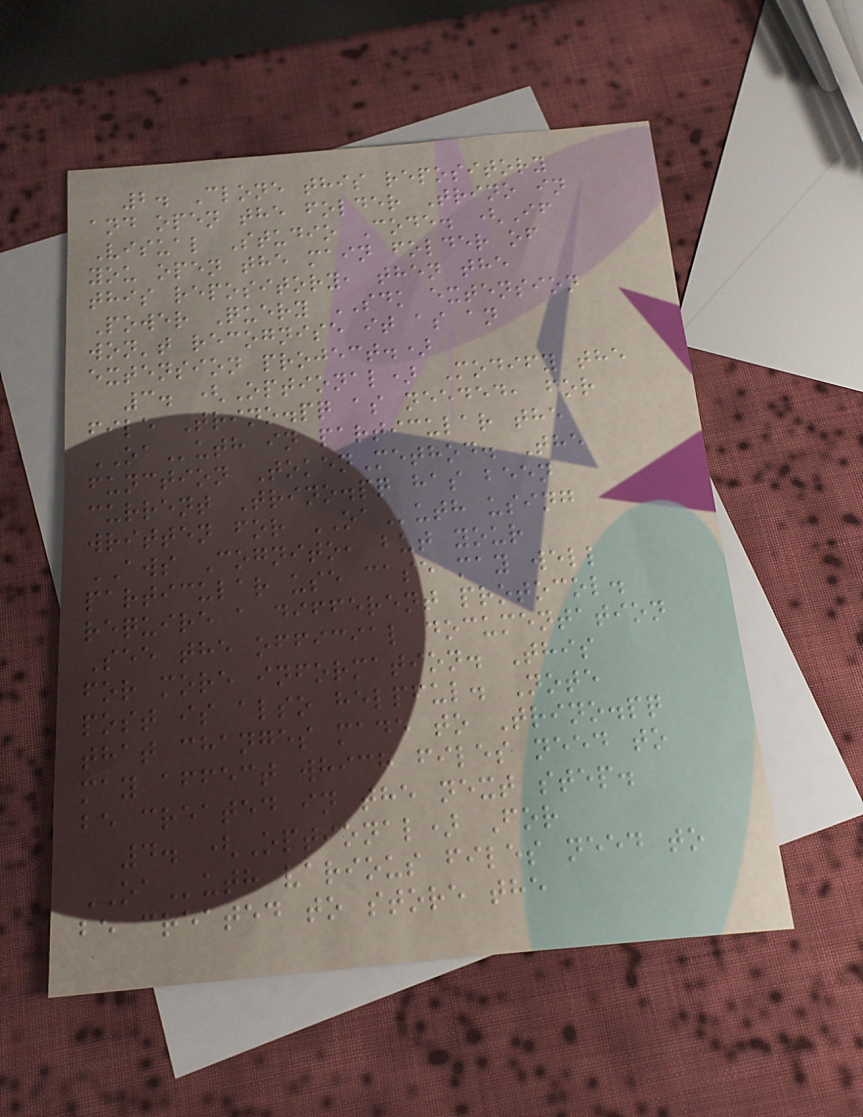2. Clone this repository
and open the folder Trino in
Visual Studio Code. (If
you open the main folder of
this repository, then the
Power Query SDK extension
won't recognise it as an
extension project.)
3. (Optional) Modify the
file Trino.pq as needed, for
OAuth in particular the
function TokenMethod. The
current Trino.pq has been
written for OAuth using
AWS Cognito, but your
particular use case may well
require a different protocol.
See the official documentation
for more information. This
post is also helpful. Note
that changes made to Trino.pq
may affect which files need to
be created in the next step.
4. (Optional) For
OAuth various files need to
be created to store the
